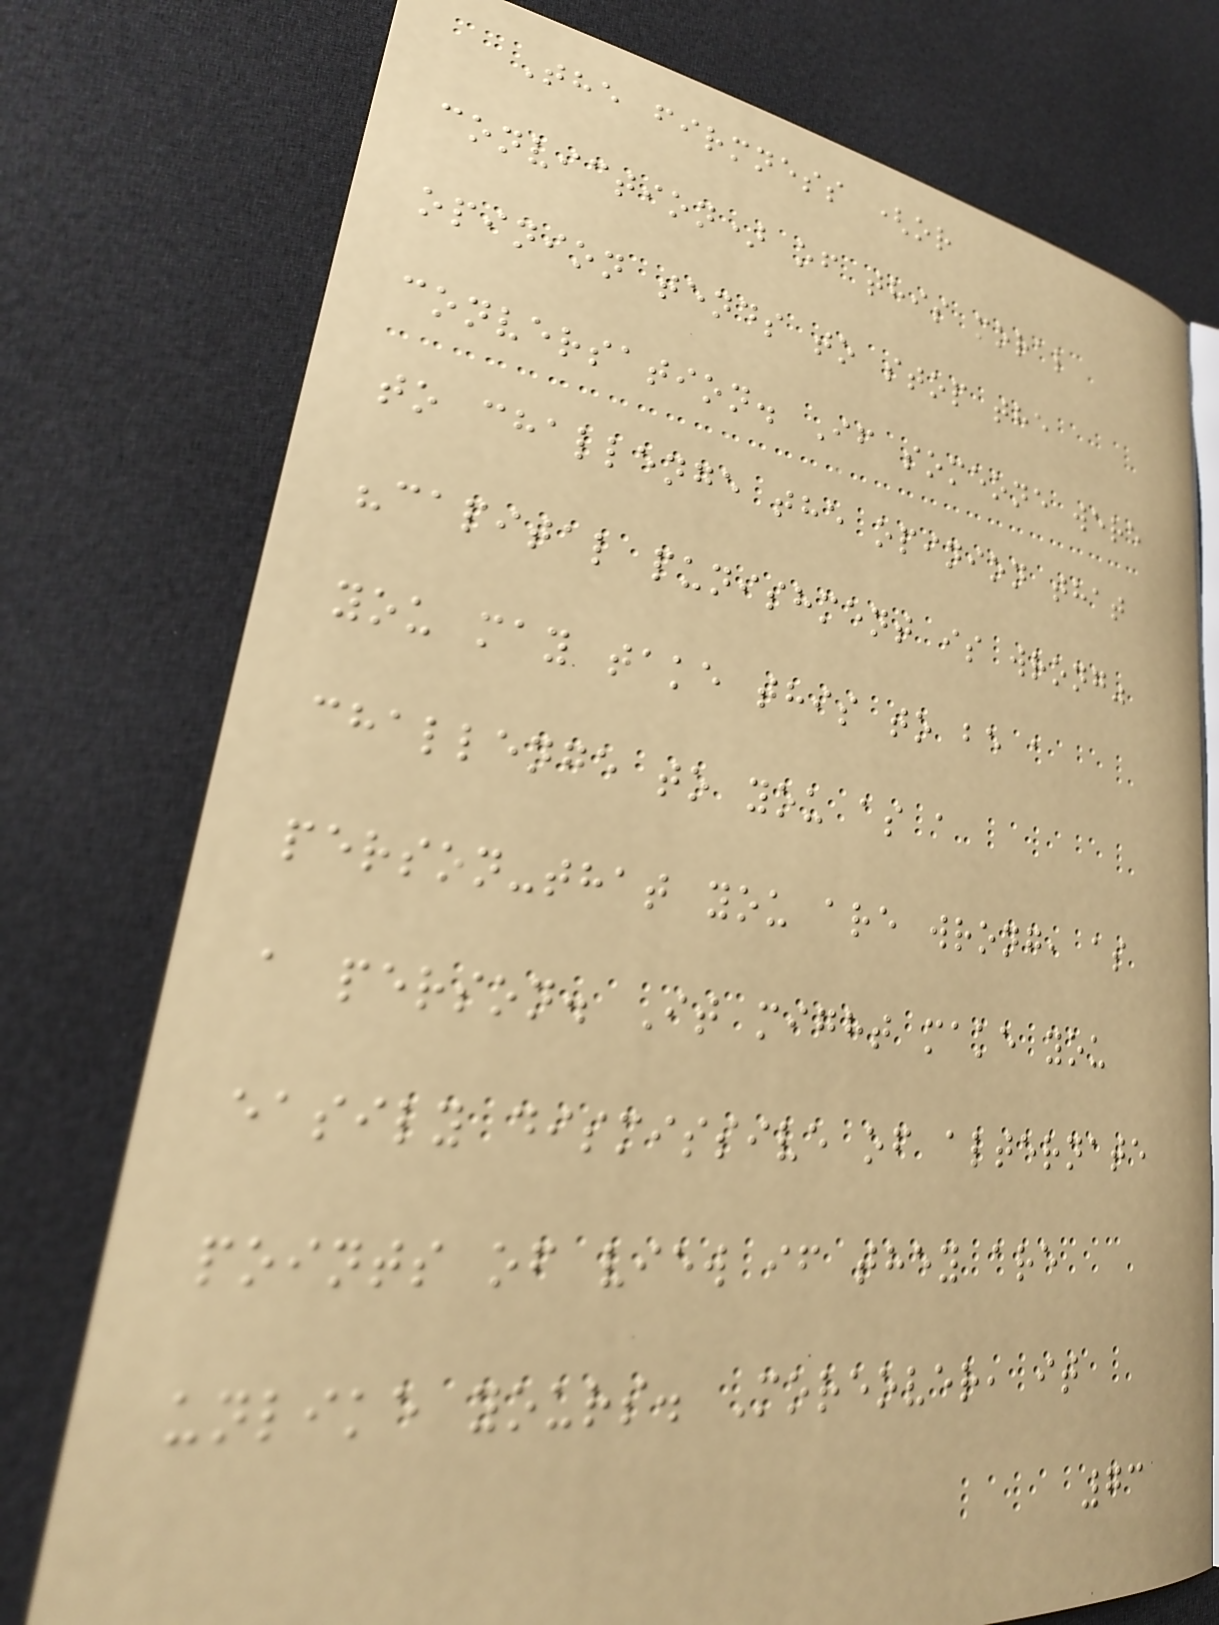The firmness (or
conviction) of this moral
opinion tends to stop the
conversation. If someone were
to challenge the opinion that
"capital punishment is wrong"
you may take this to be a
challenge to you as a
person-that you are wrong, as
a person. It might make you
easily dismissive of alternate
points of view if they are
unlike yours. Moreover, it
73
